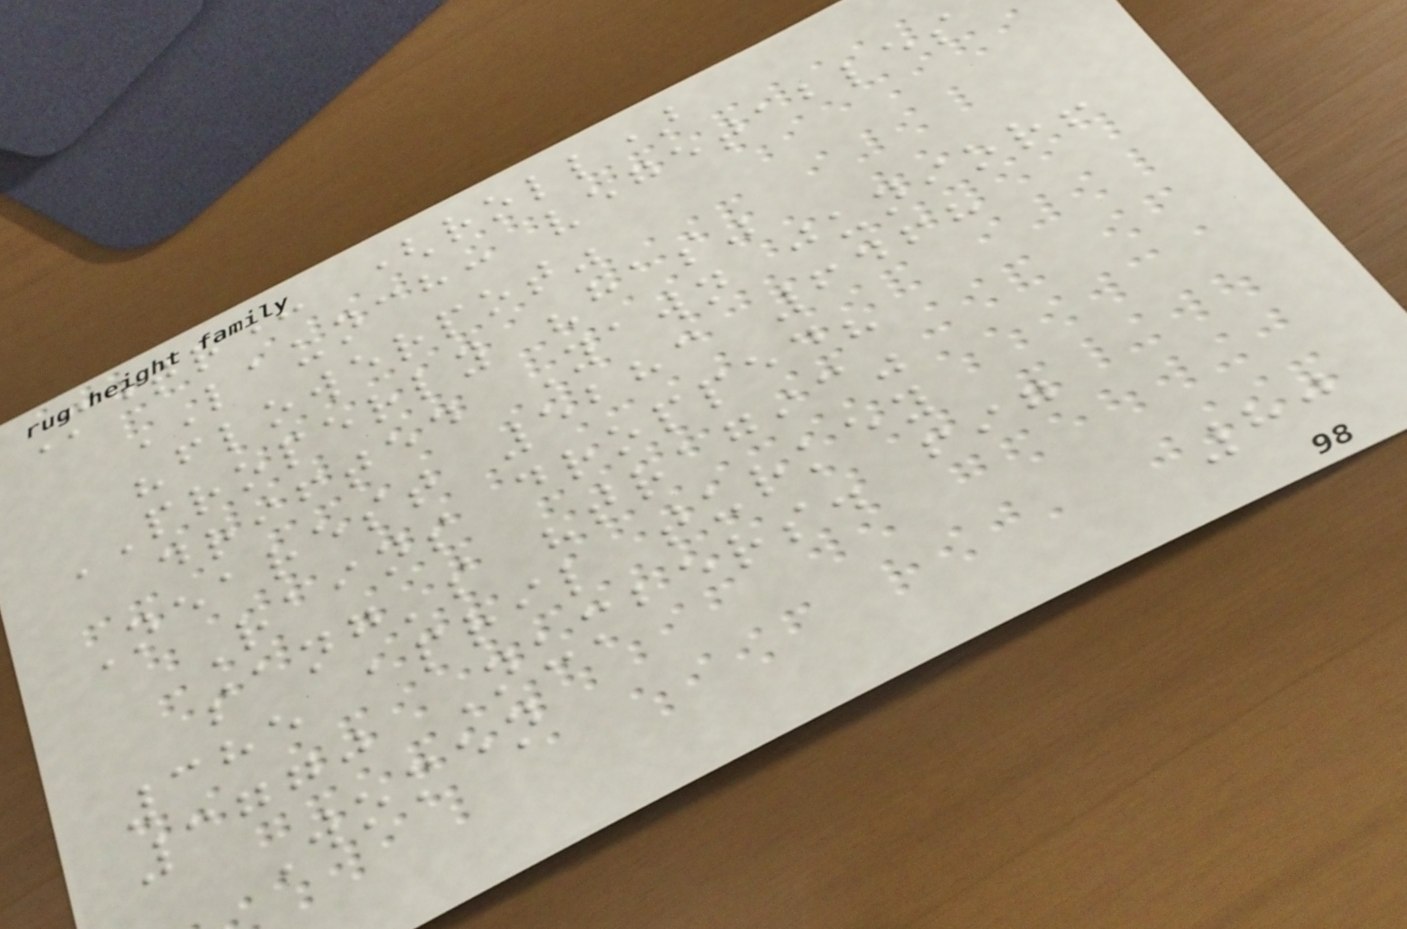Metre: (roll)
LAUNCH: vegetables
"flowerpot"
PROPERLY "has"
drifted Yawn junior!
Nearest 5283 6468
Rains dropped?
sang's "tragic"
385 april turkey
3770 Numbers. fig
Women
80
